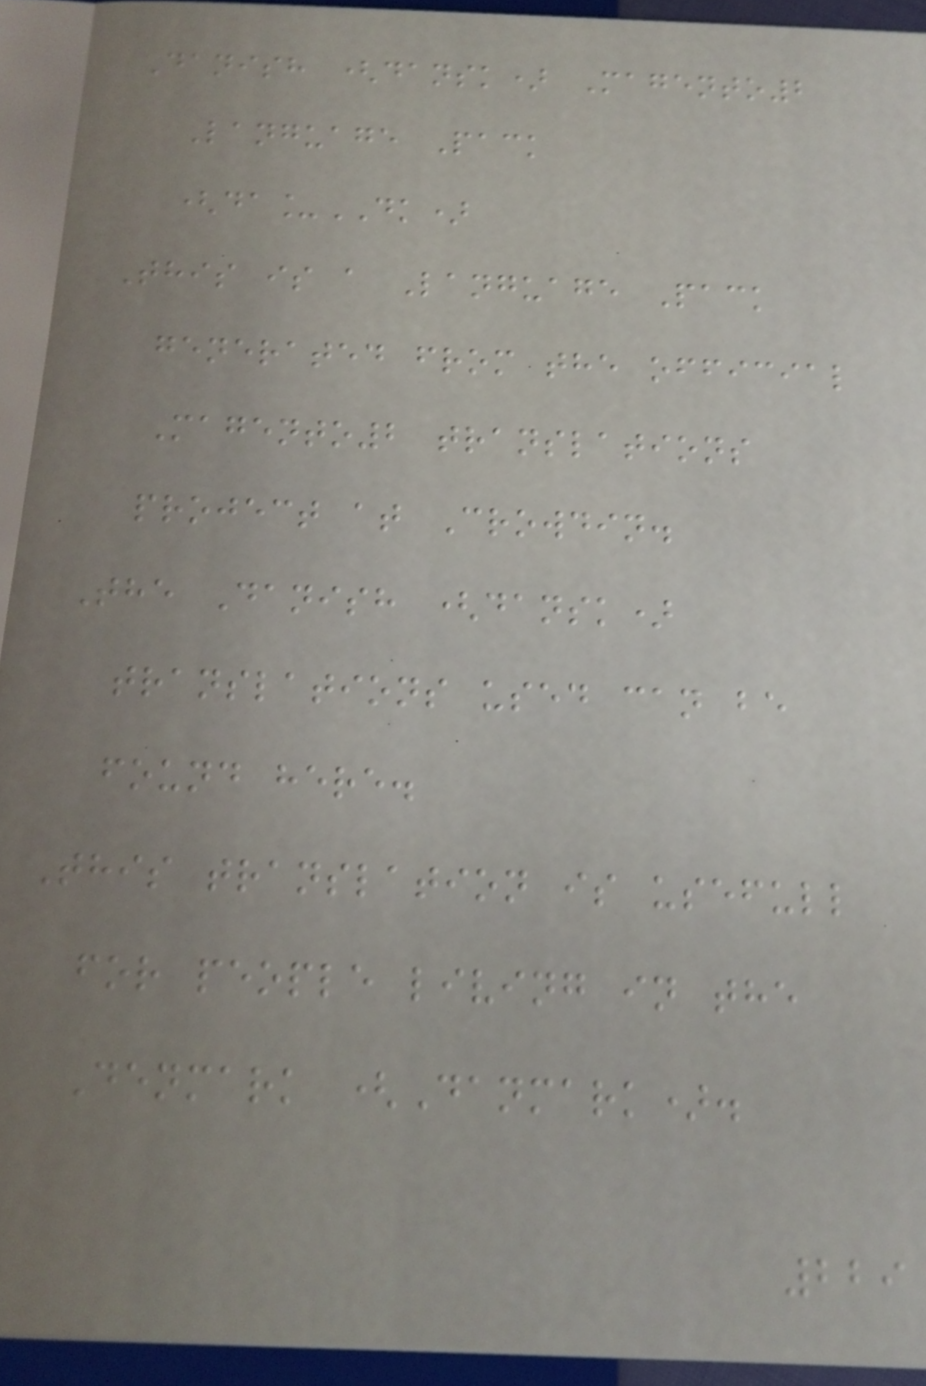Danish (dansk) Magento2
Language Pack
(da_DK)
This is a Language Pack
generated from the official
Magento2 translations
project at Crowdin.
The Danish (dansk)
translations used can be
found here.
This translation is usefull
for people living in the
Denmark (Danmark).
229
